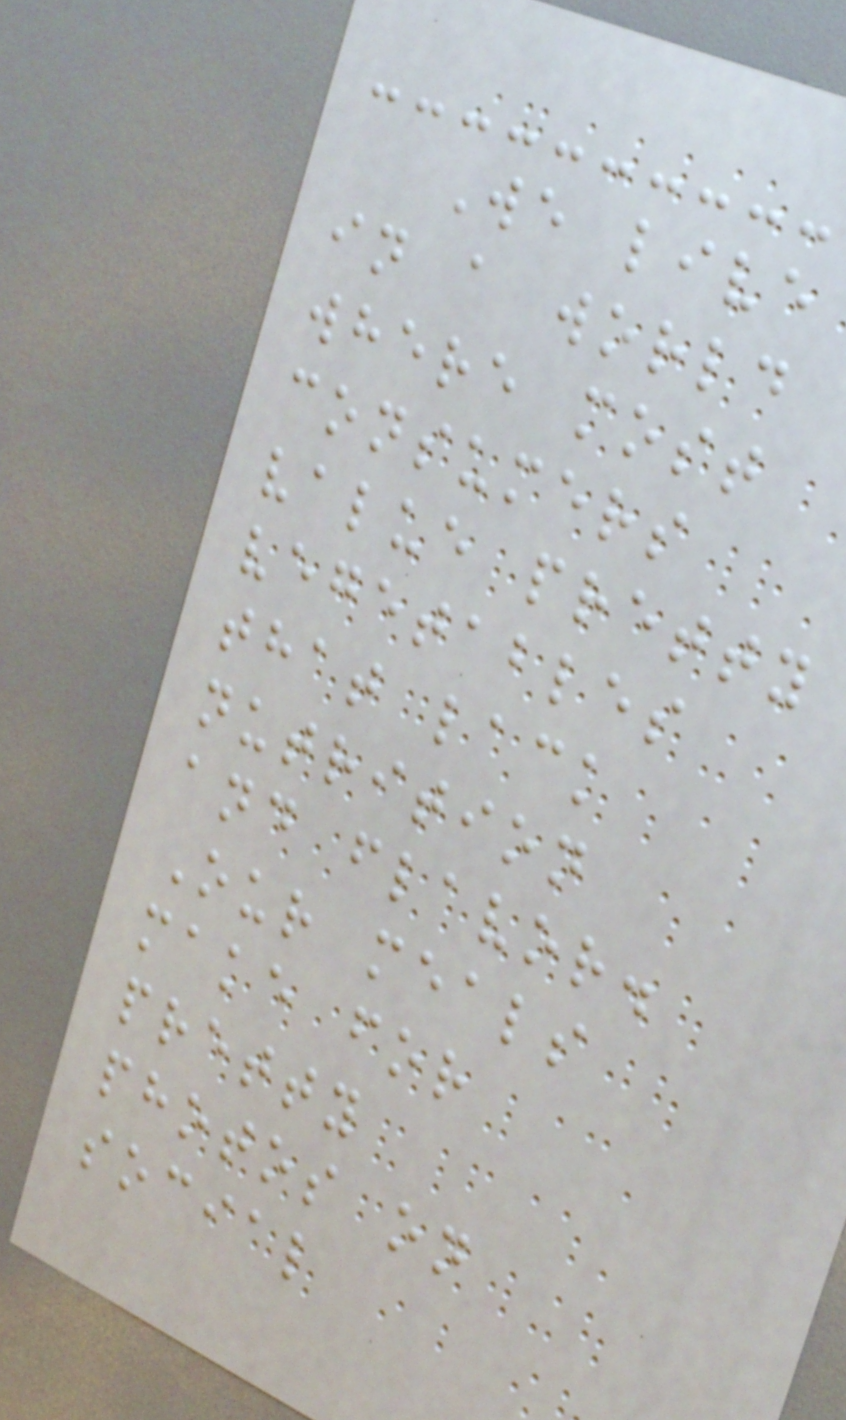We live
in a world
where most
consumers
value pretty
vegetables
that lack
nutrition
and flavor.
Our meals
make for
pretty
photos on
social
